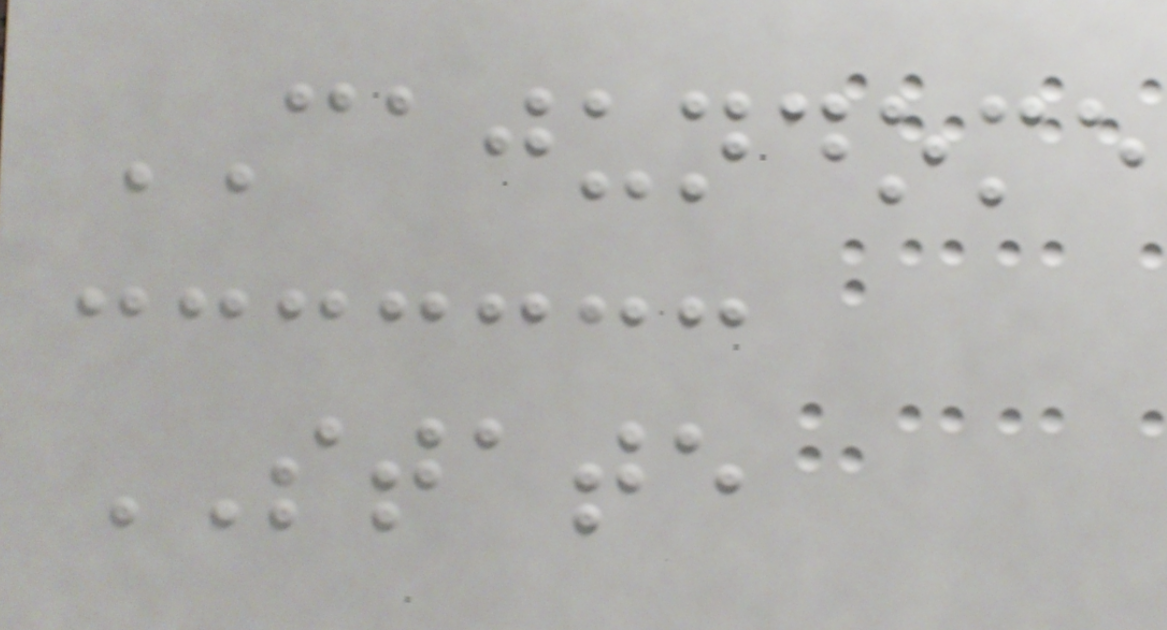CAJUNDOME
STATE
